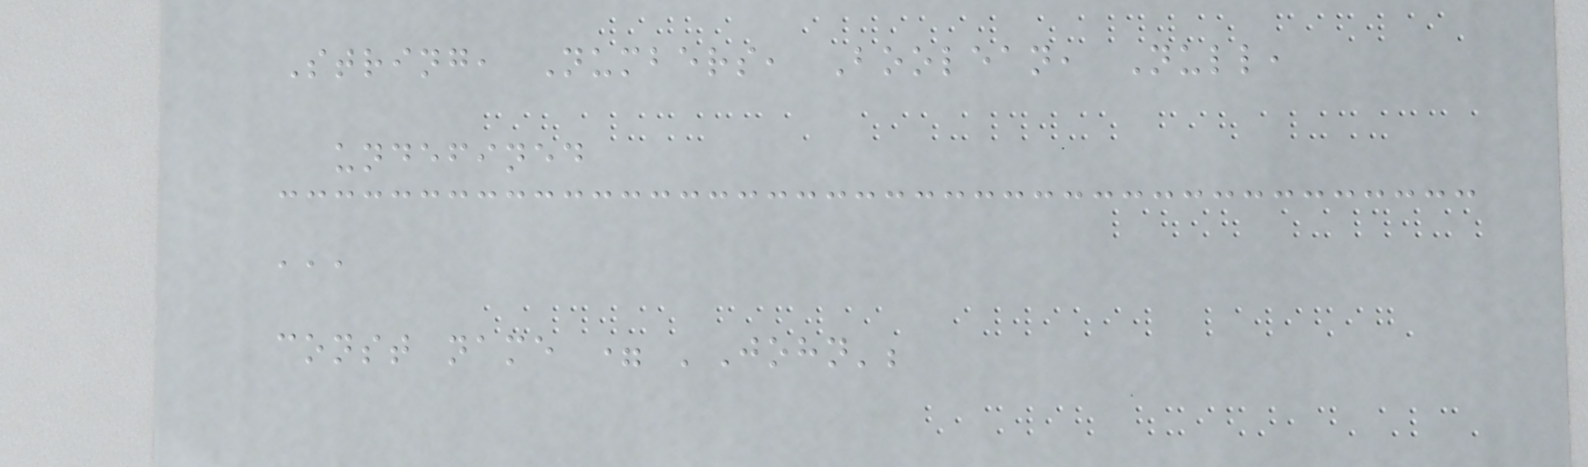String, Numbers, Boolean, Null,
undefined
'''
const name = 'John';
